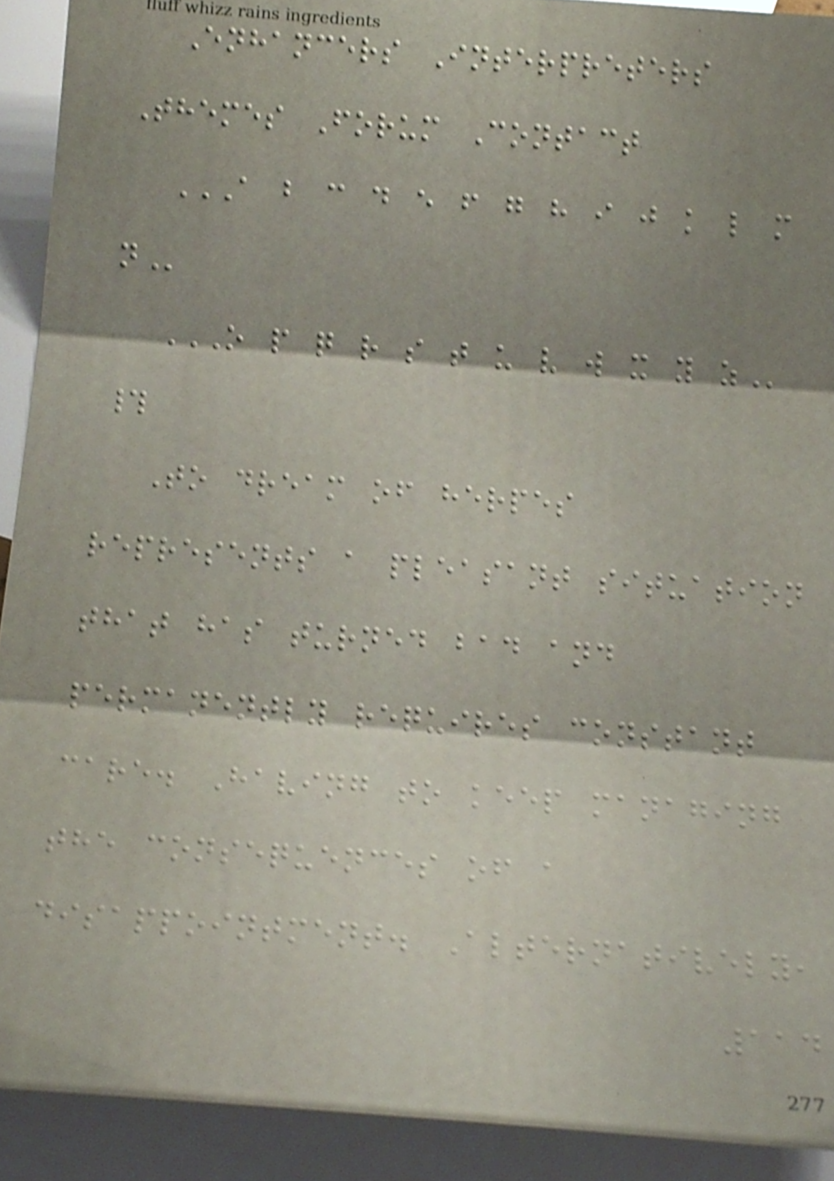Enhancers Interpreters
Themes Forum Contact
A B C D E F G H I J K L M
N
O P Q R S T U V W X Y Z
#
To dream of herpes
represents a pleasant situation
that has turned bad and
permanently requires constant
care. Having to keep managing
the consequences of a
disappointment. Alternatively,
114
